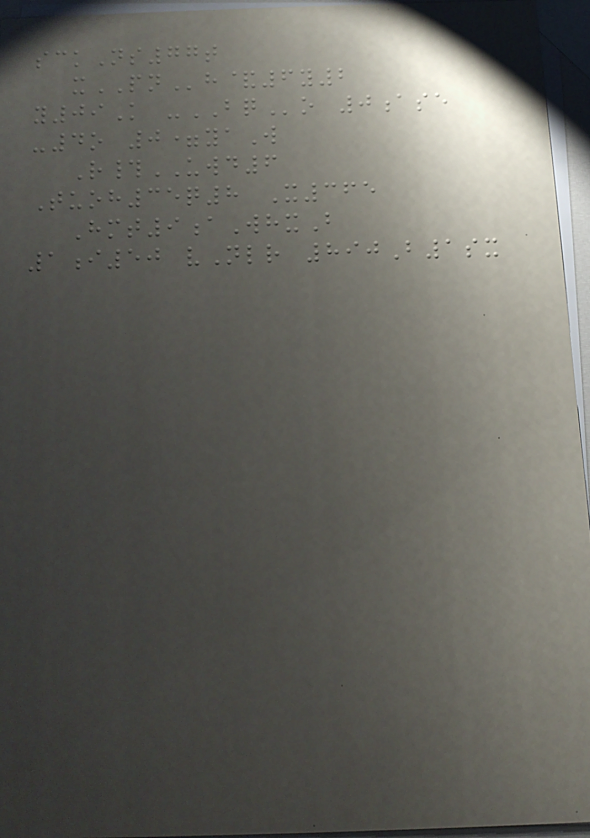sckNs77t
xPNh&6y2
y09K -BQo 0ase
-4o 0=yaW
R#UWD6
Tuoh35q8 X365
Hmt9aWhxB
1i50 vNlr 890B1sx
